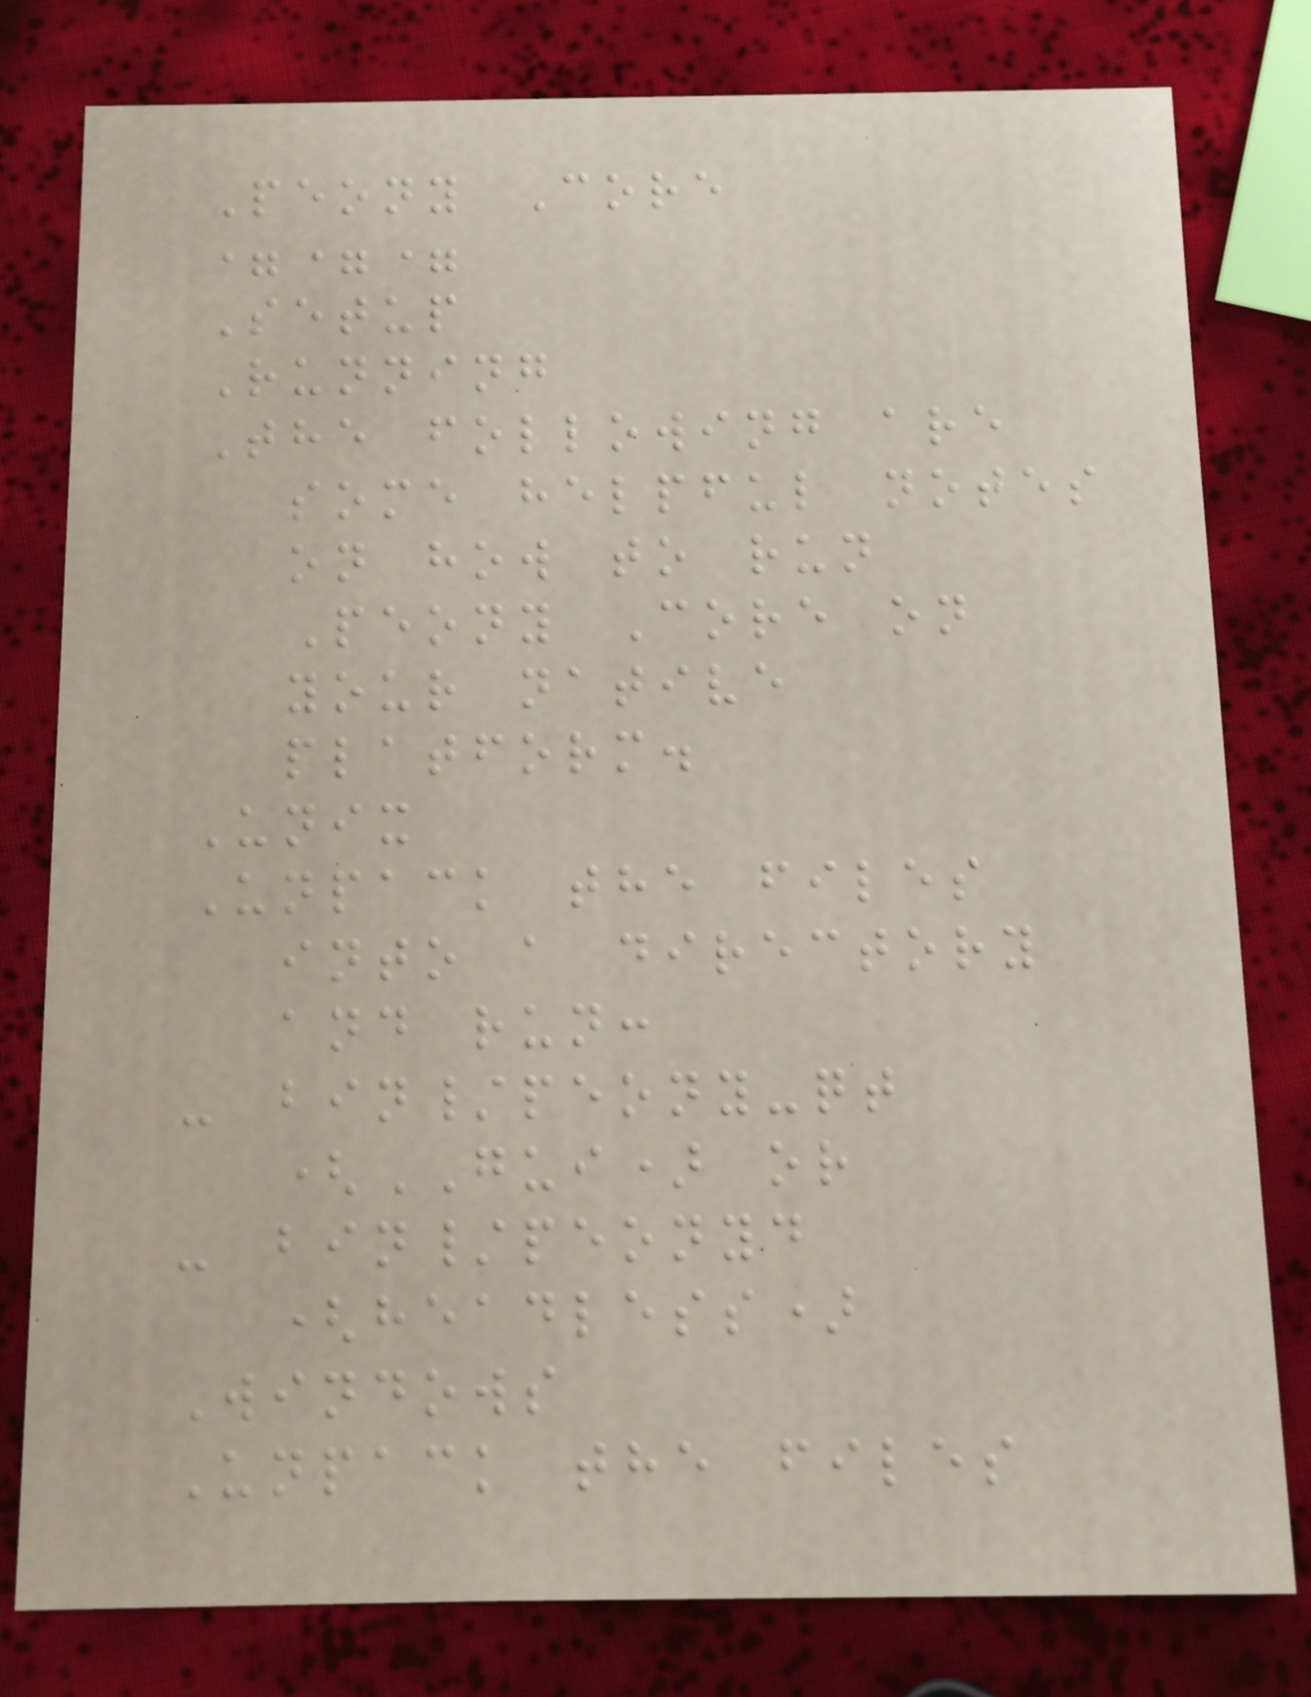Peony Core
===
Setup
Running
The following are
some helpful notes
on how to run
Peony Core on
your native
platform.
Unix
Unpack the files
into a directory
and run:
- bin/peony-qt
(GUI) or
- bin/peonyd
(headless)
Windows
Unpack the files
